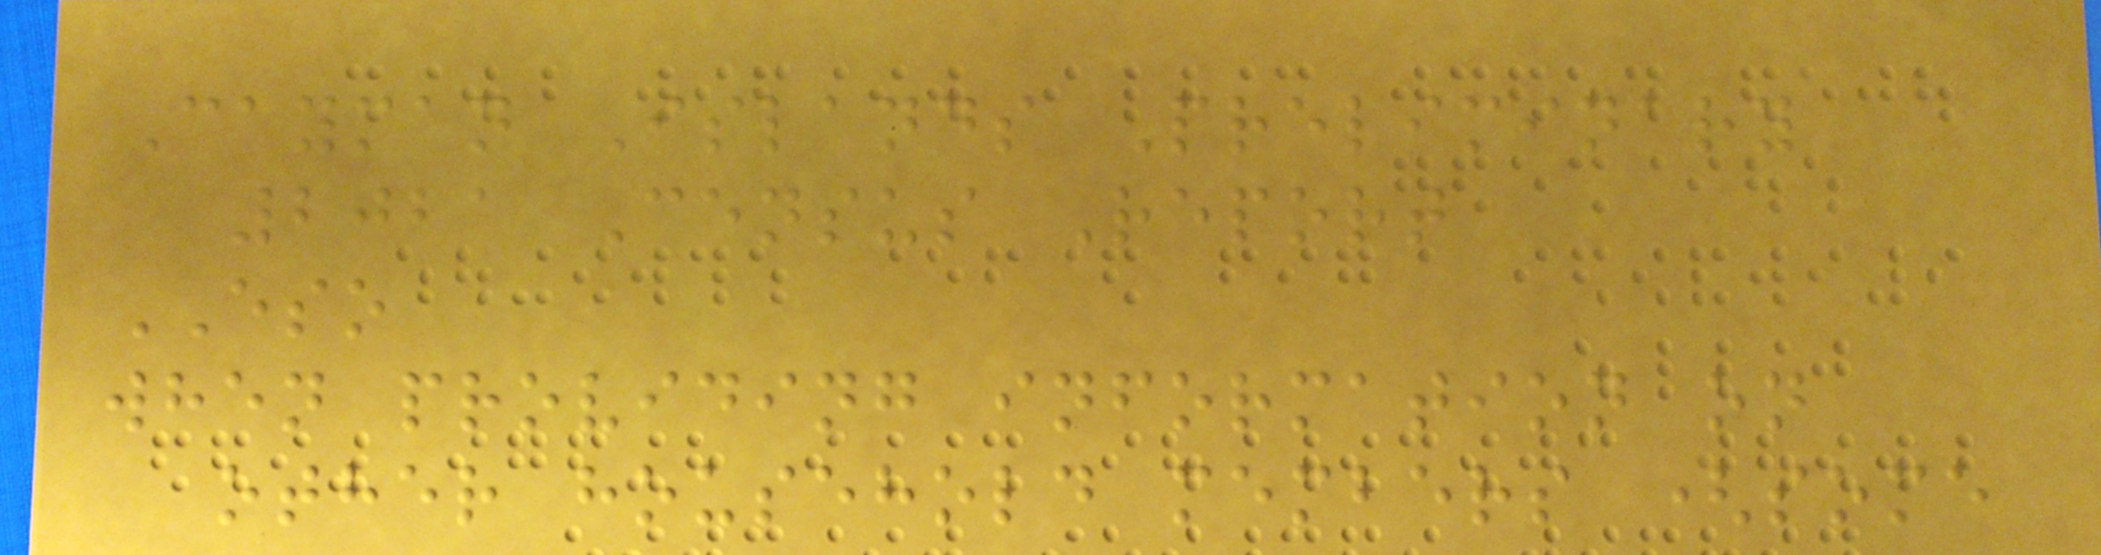Cayman Islands Preliminary
2021 Census Report
ESO
when providing information on
other household members (some
